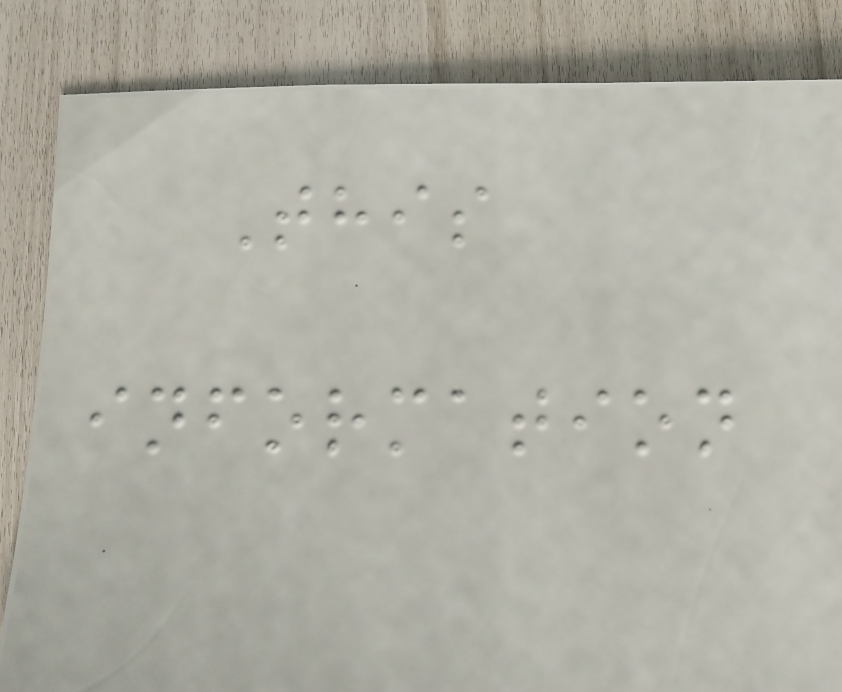This
information
